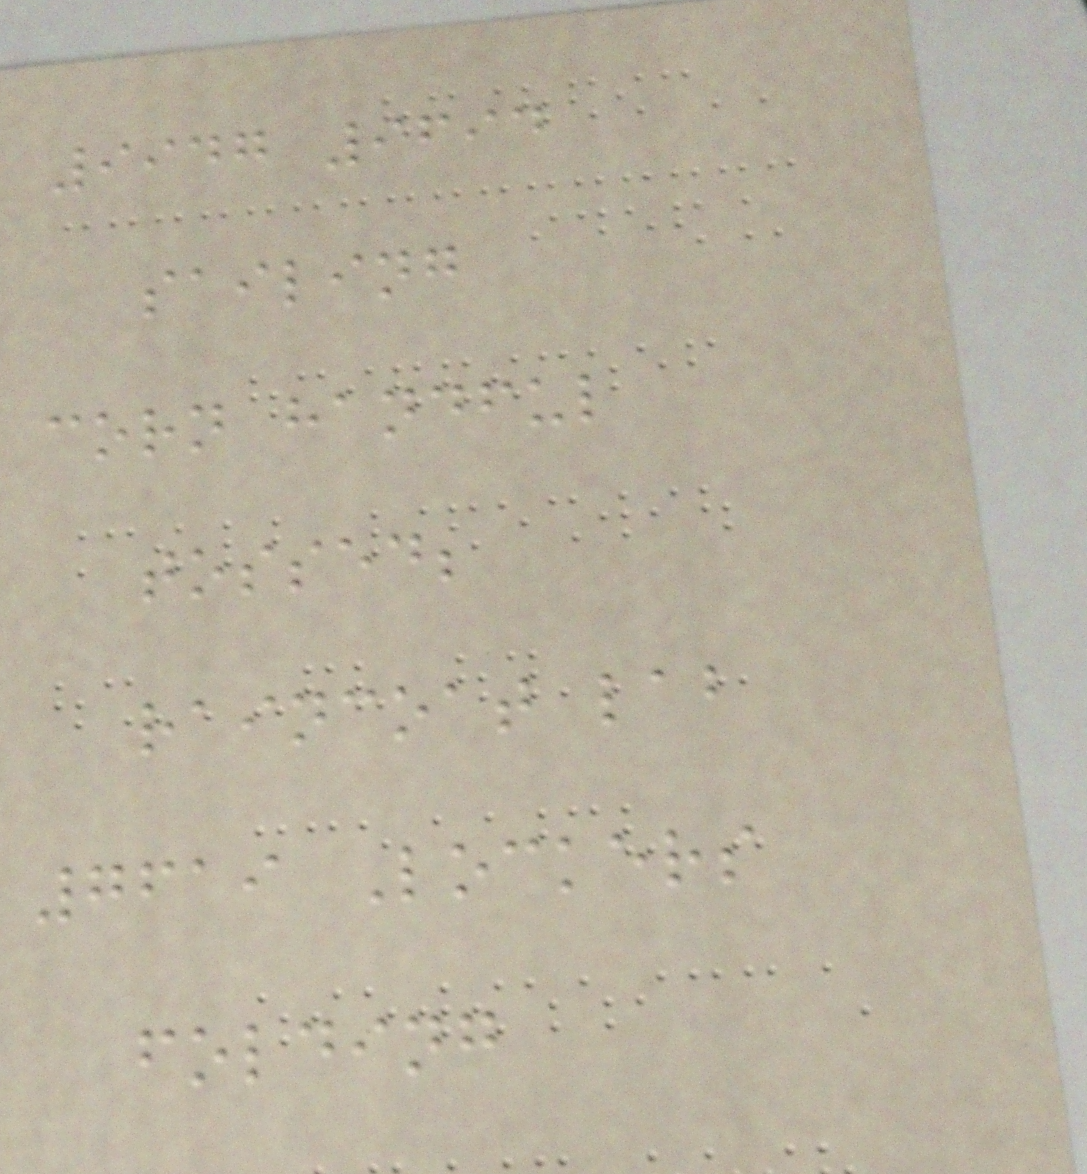9947 9694
sailing
corn handful
tossed;
raincoat lab
7619 Lockers
folding
